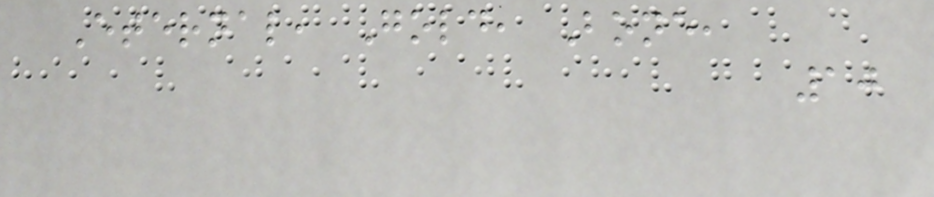Eternal, Gold, Bone,
10
